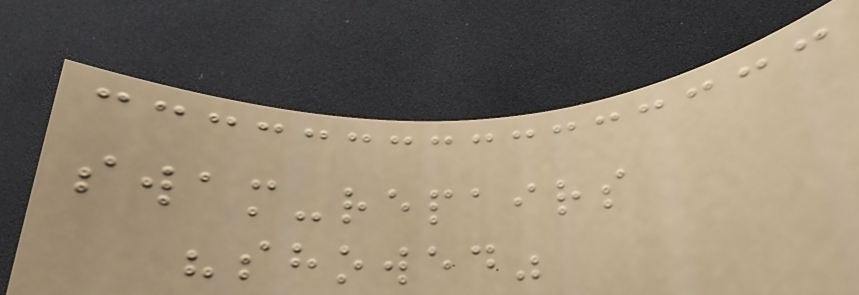swam-repairs
"showed"
